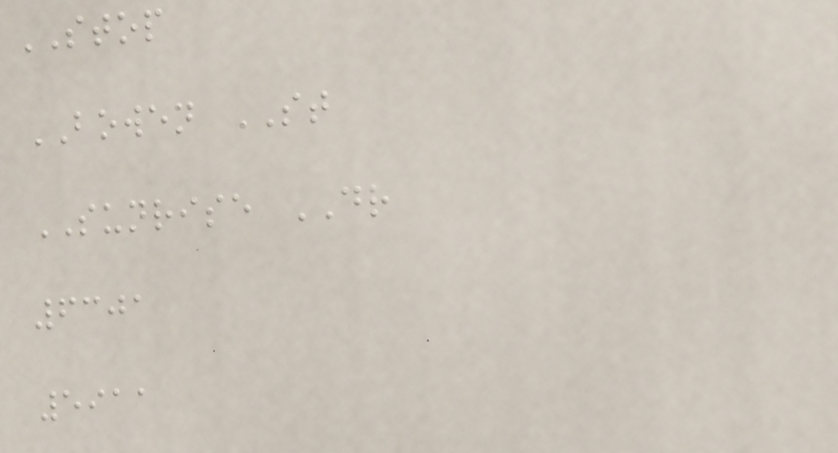STOP
BOWEN ST
SUNRISE DR
6301
5911
